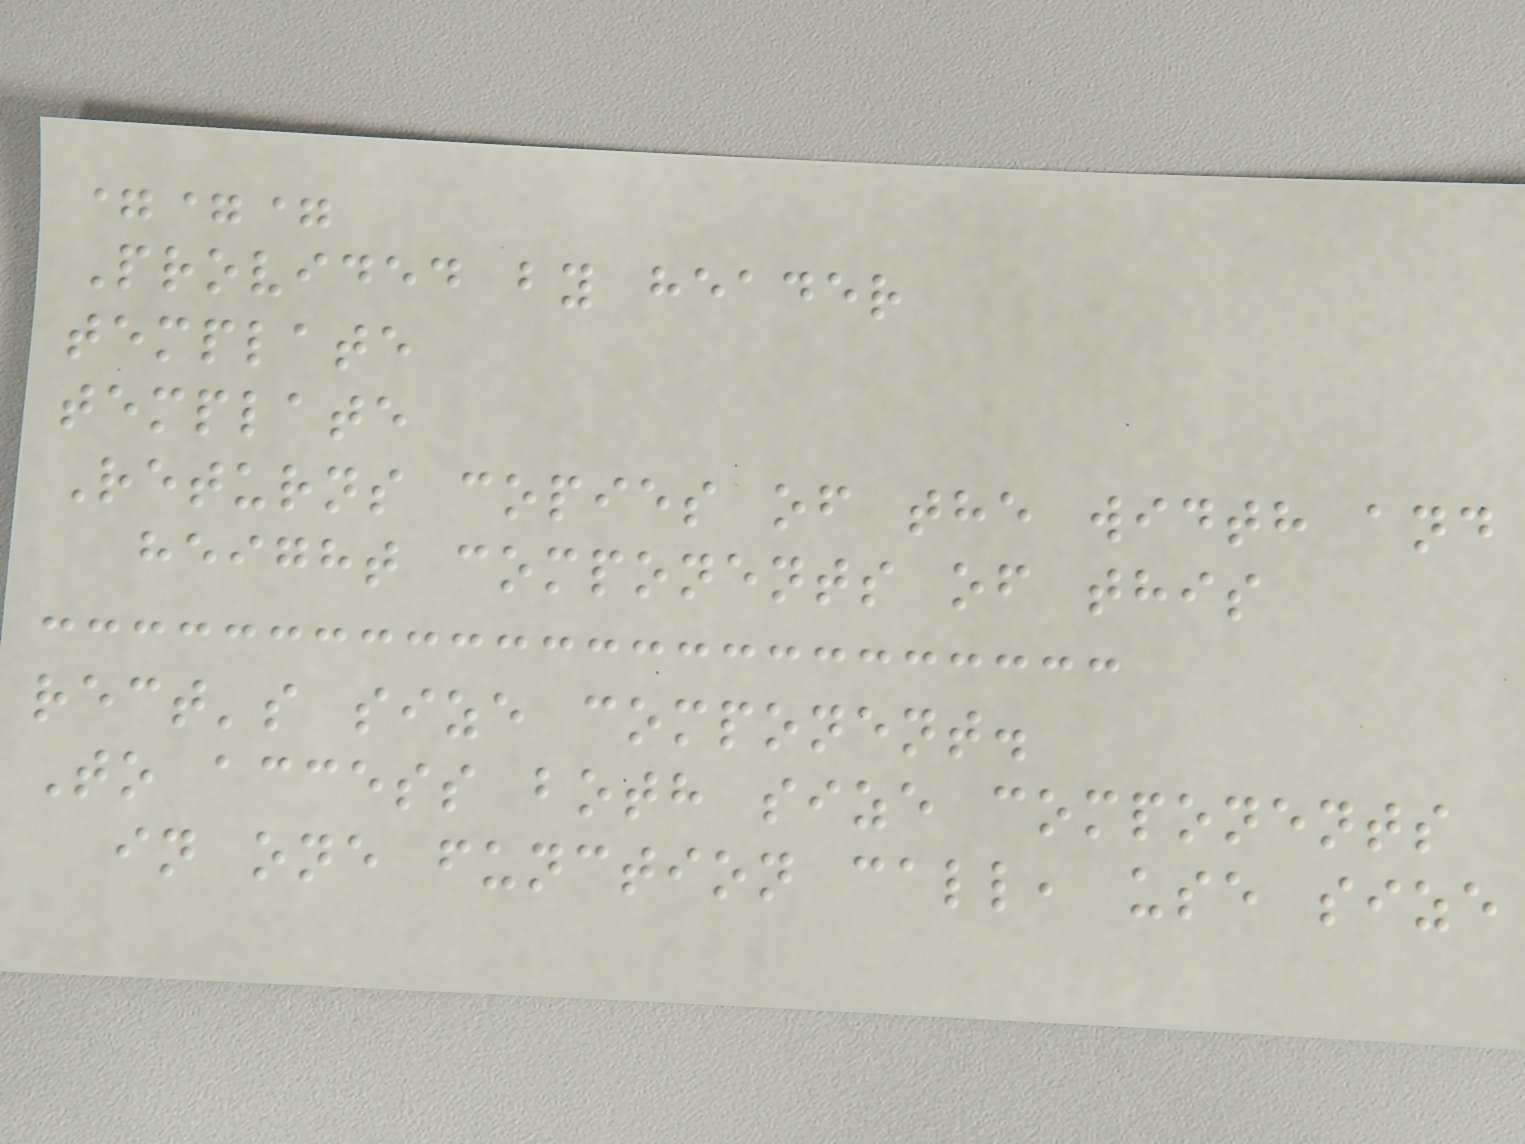===
Provided by header
template
template
Returns copies of the width and
height components of this
rect's size component.
To access both size components
in one function call, use size
